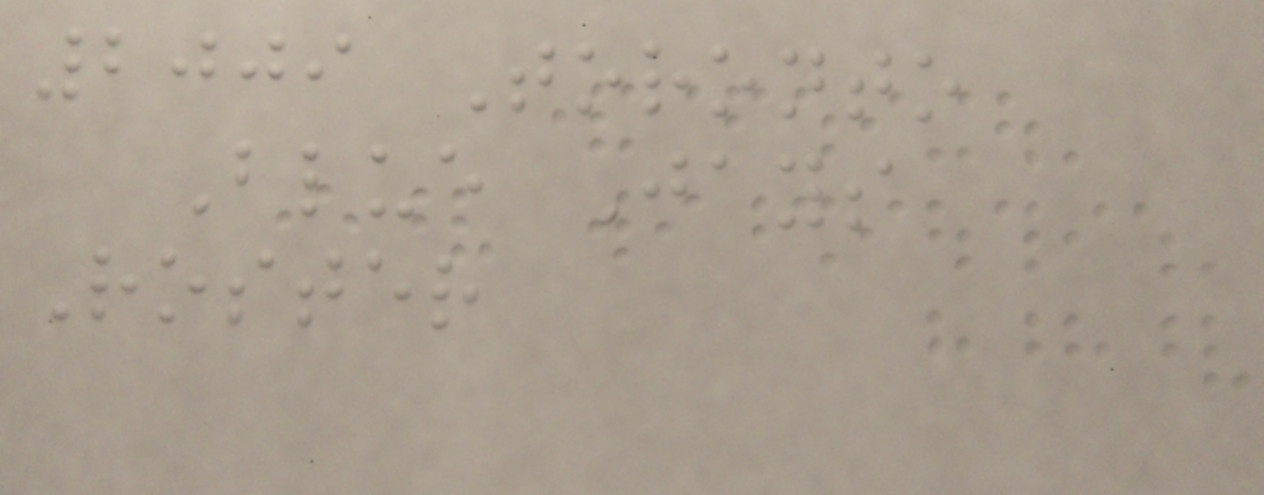2009 Toronto
Blue Jays
Roster
